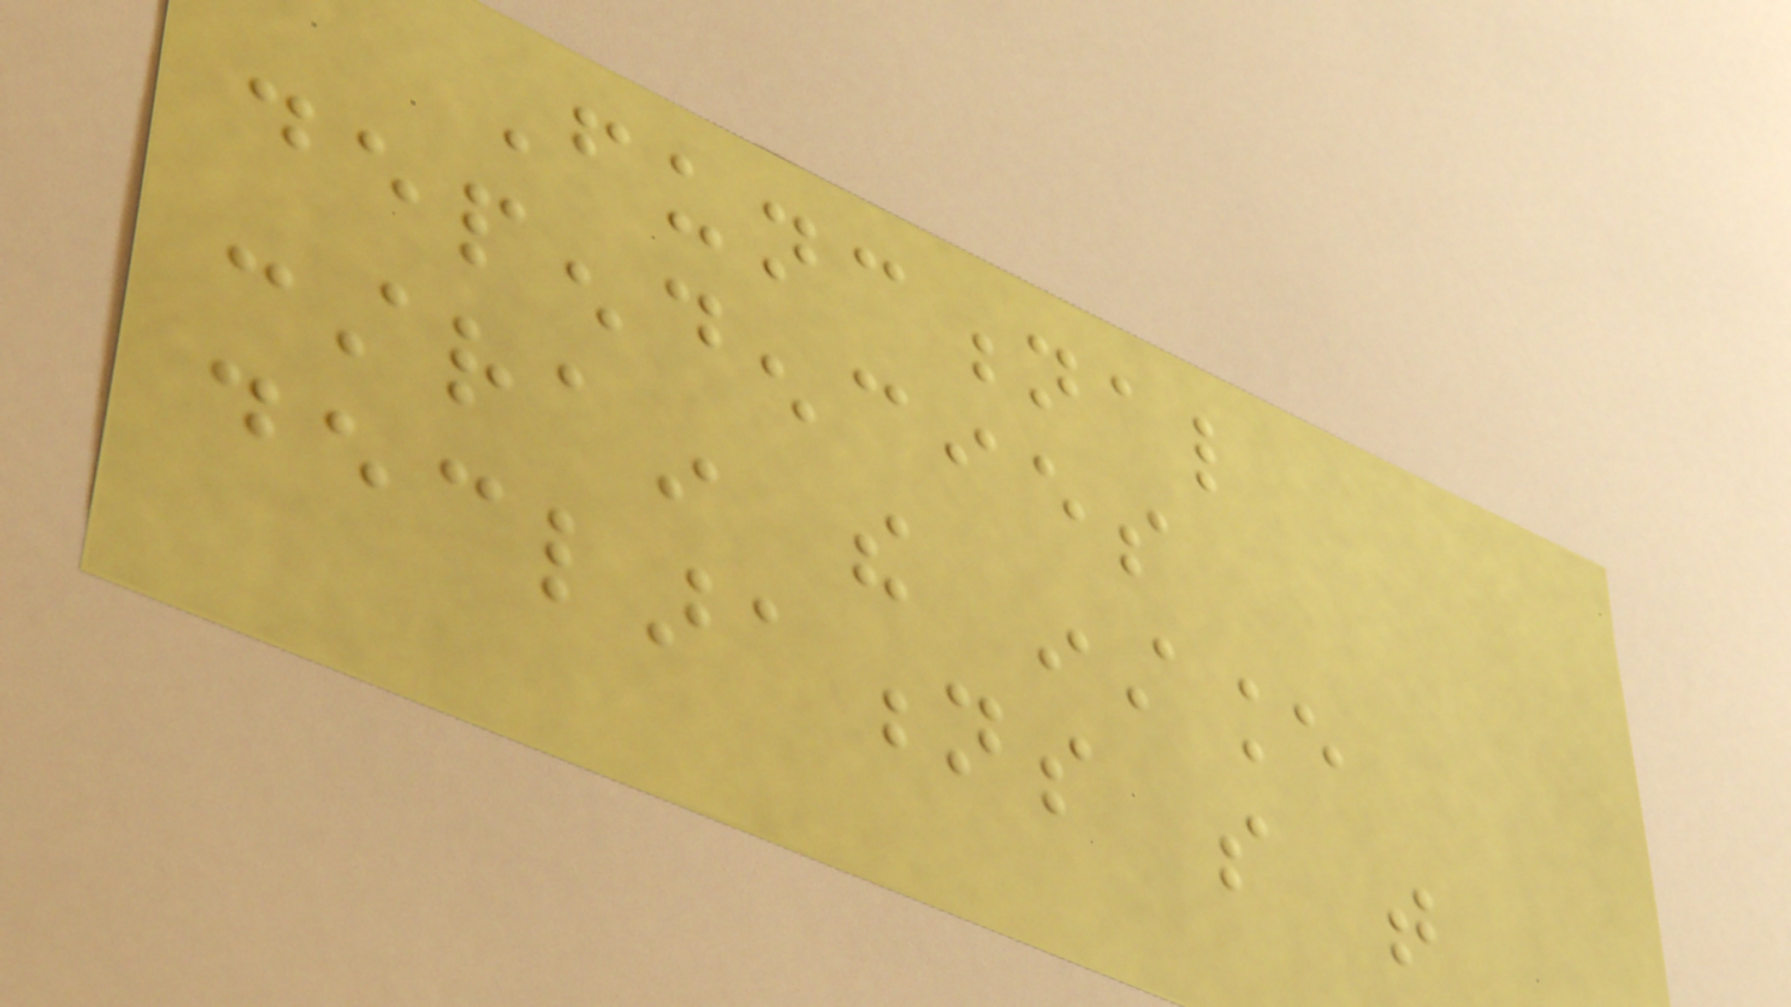Functional
dependencies
constrain the instance
declarations so that
